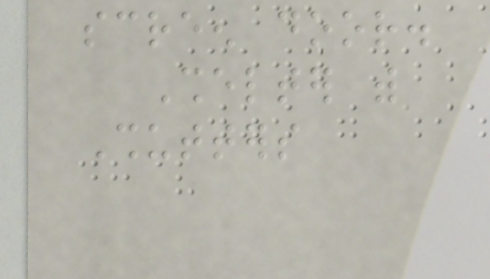screen door.
Shelter with
Shutters
